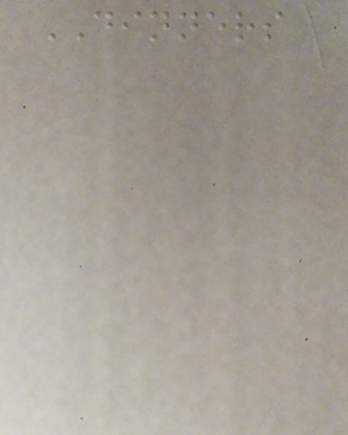DINNERS
